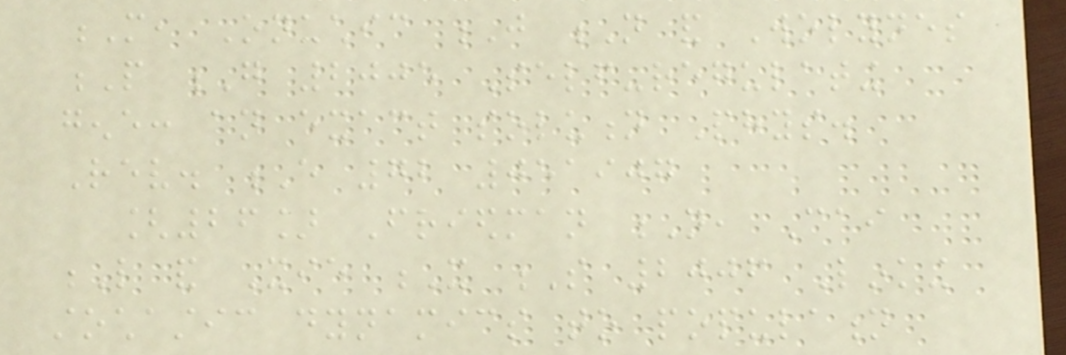M, Onuchic J N and Wolynes
P G 2005 Self-regulating
gene: an exact solution Phys.
Rev. E 72 051907
[26] Friedman N, Cai
L and Xie X S 2006 Linking
stochastic dynamics to population
